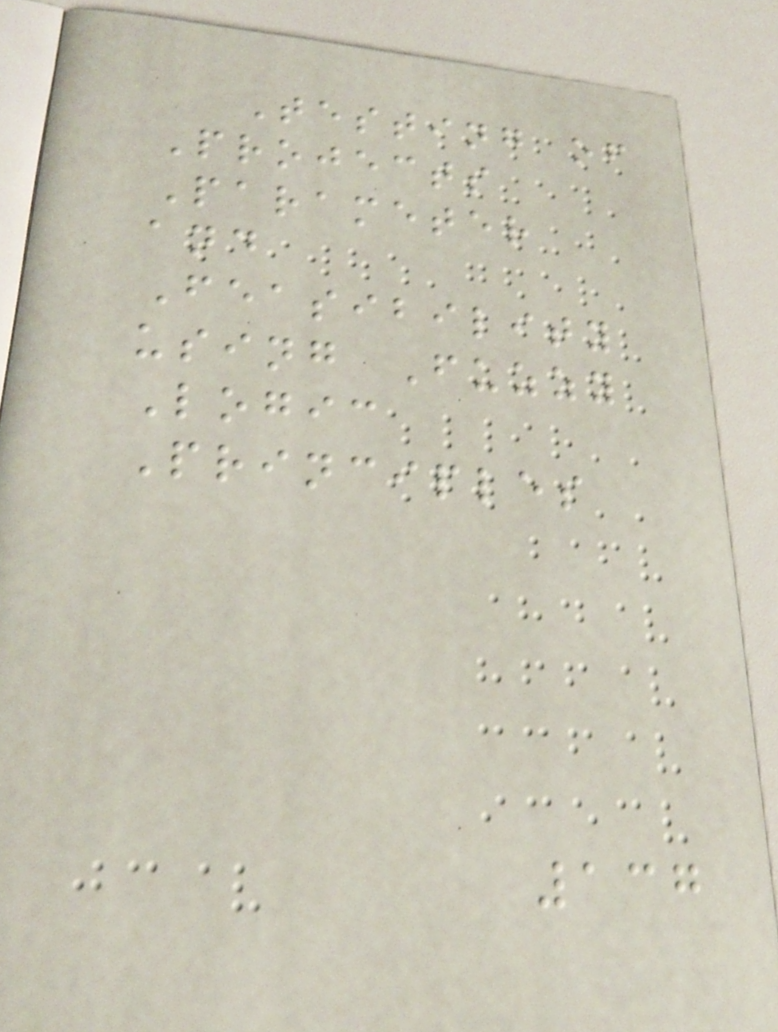Testing of
Projects
Parameter
and
Feasibility
using Fuzzy
Logic
Principles
137
